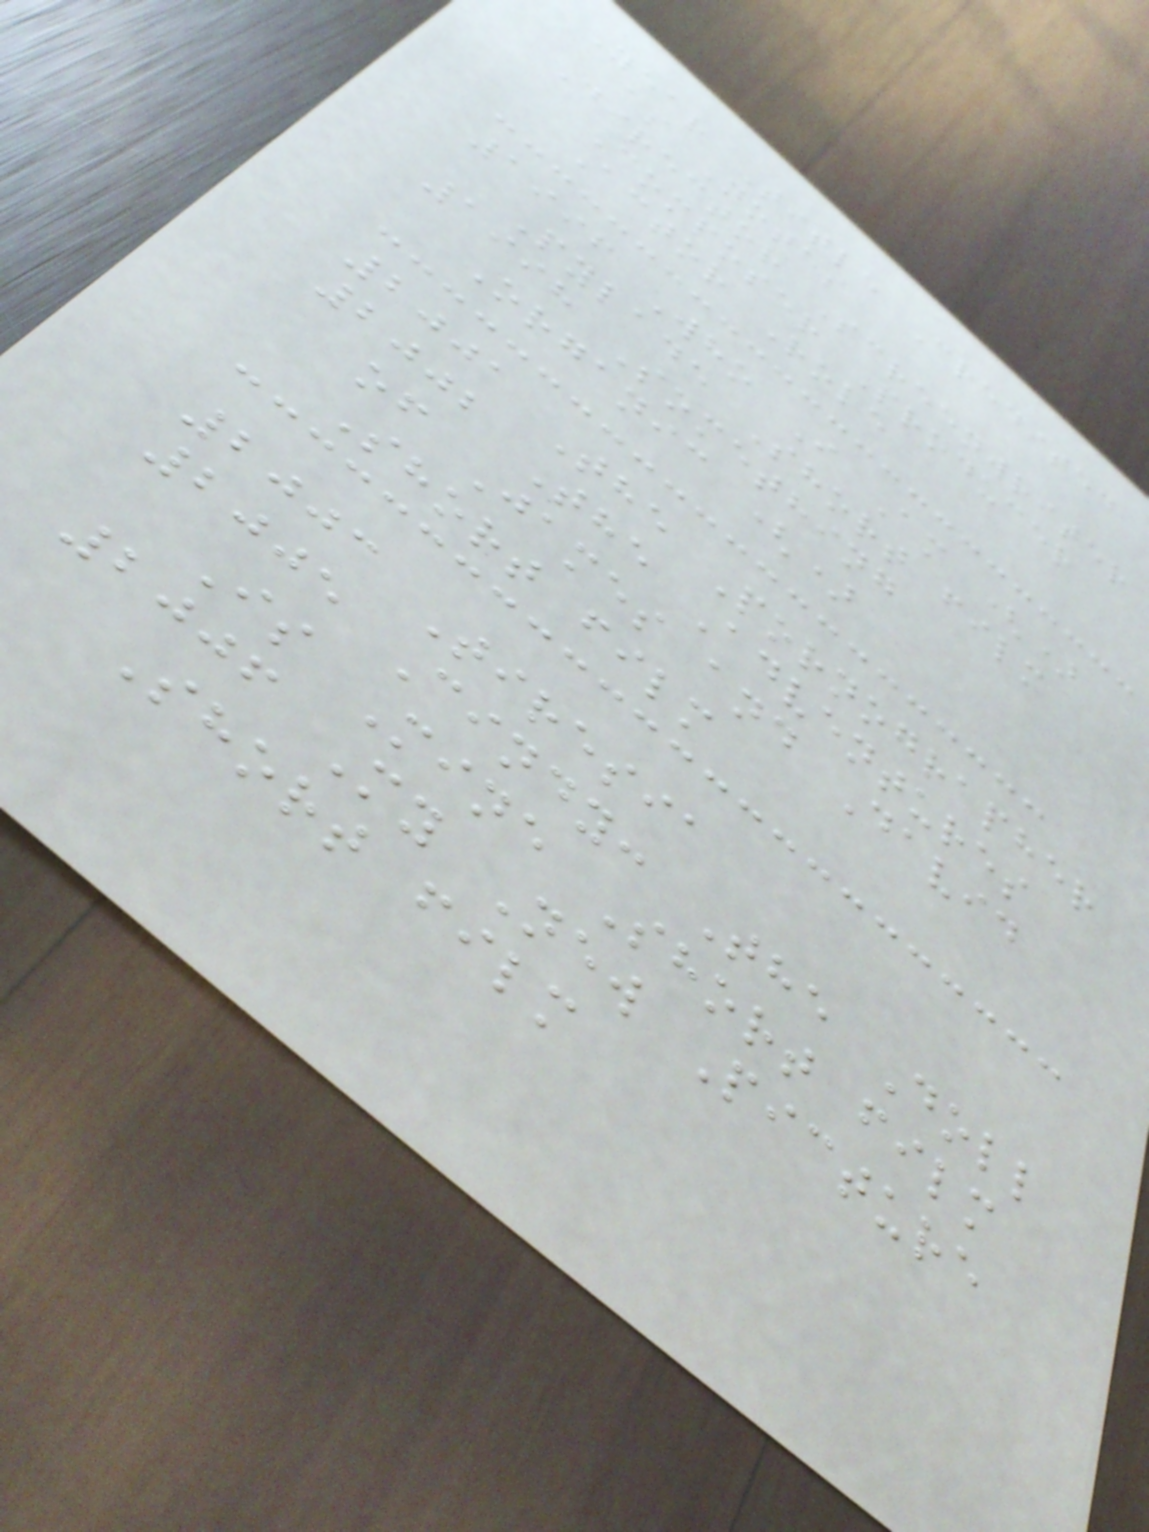Year Title Credited
as Notes
Director Screenwriter
Composer Producer
Actor Role
1996 Who I Am ()
Pylade Short film
1998 Something
Organic ()
2001 The Pornographer
2002 The Adventures
of James and David
Short film
2003 Tiresia
2005 Cindy: The Doll
Is Mine Short film
2006 My New Picture
Short film
